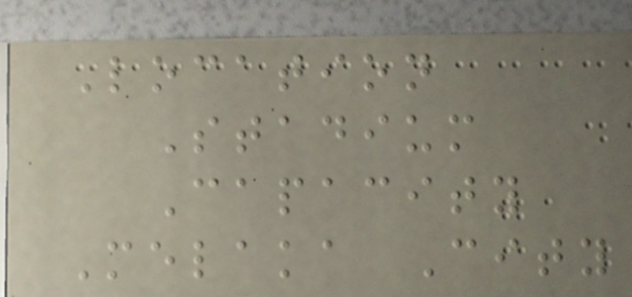Location
Stadium
Capacity
Melaka City
